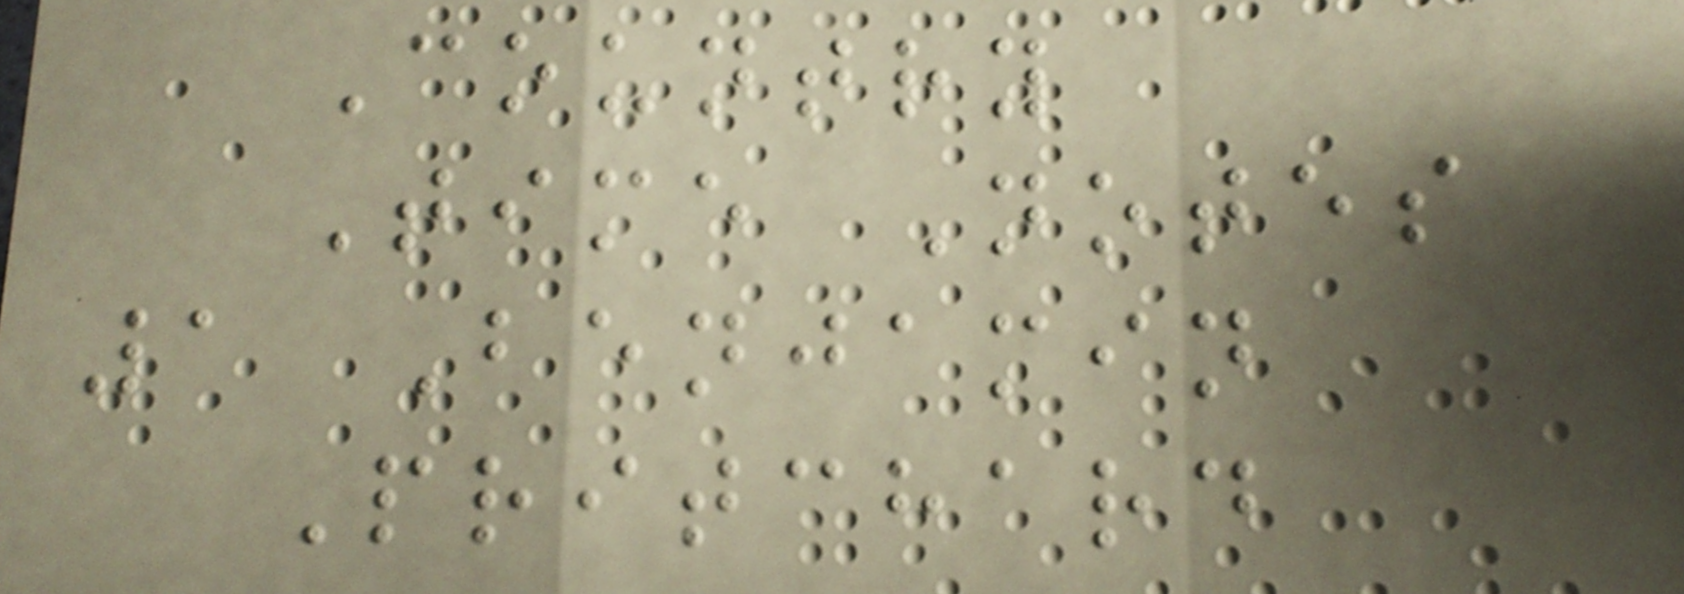Country
Time Notes
1 Benjamin
Pritchard
